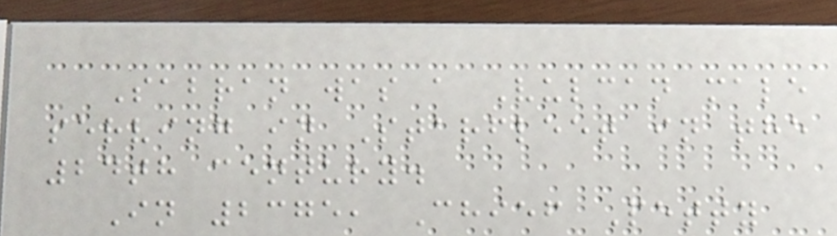Sabran was a Vulcan male
serving in Starfleet in the
24th century.
In 2375, Chief Petty
